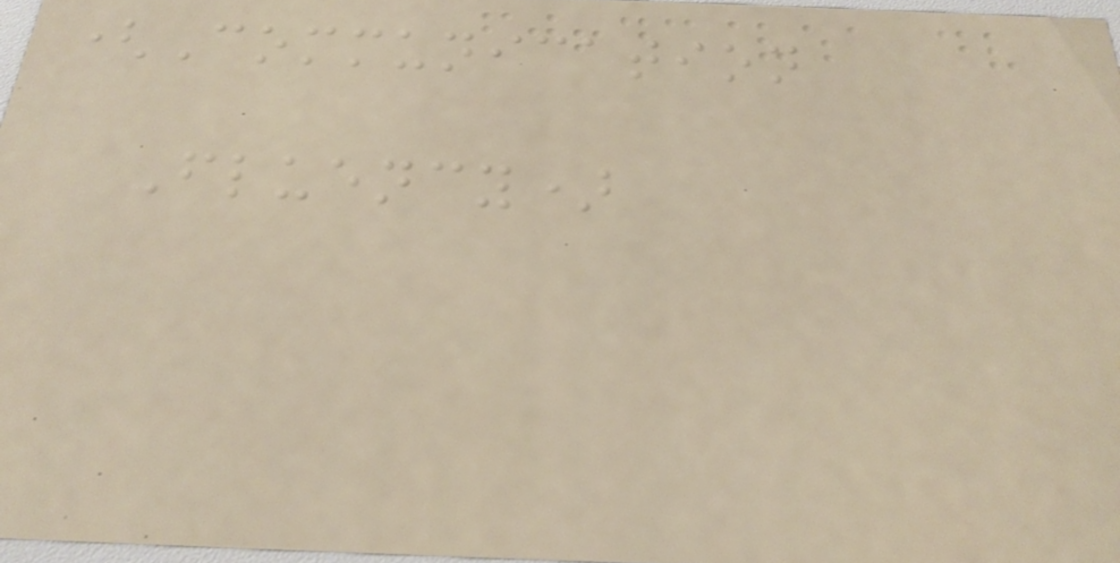(Communication
Fluency)
